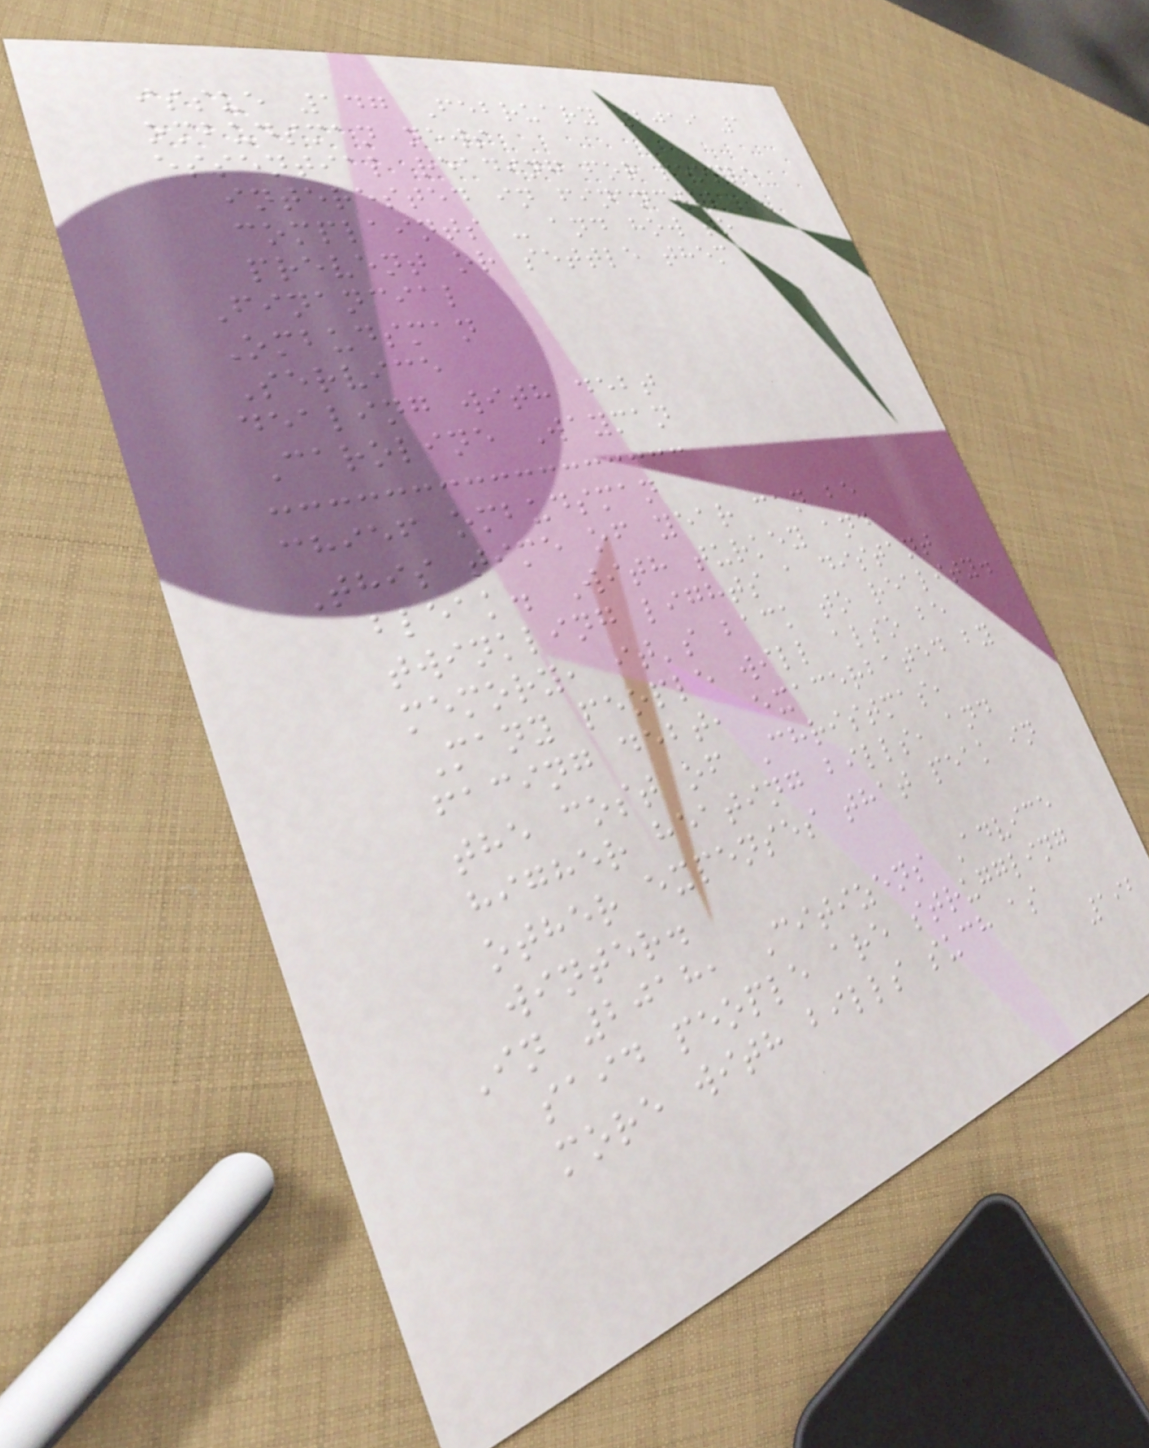issue 147 February 2019 1
ombudsman news
essential reading for people
interested in financial
complaints - and how to
prevent or settle them
Financial
Ombudsman
Service
dealing with debt
Caroline Wayman
chief ombudsman
This time of year can be
bleak. With turkey and
twinkling lights a distant
memory, it's back to reality.
Many people will also be
facing debt, exacerbated by
the cost of Christmas,
higher heating bills, and
other expenses that peak in
winter.
In 2018, Citizens Advice
said people are struggling
more with bills such as
192
